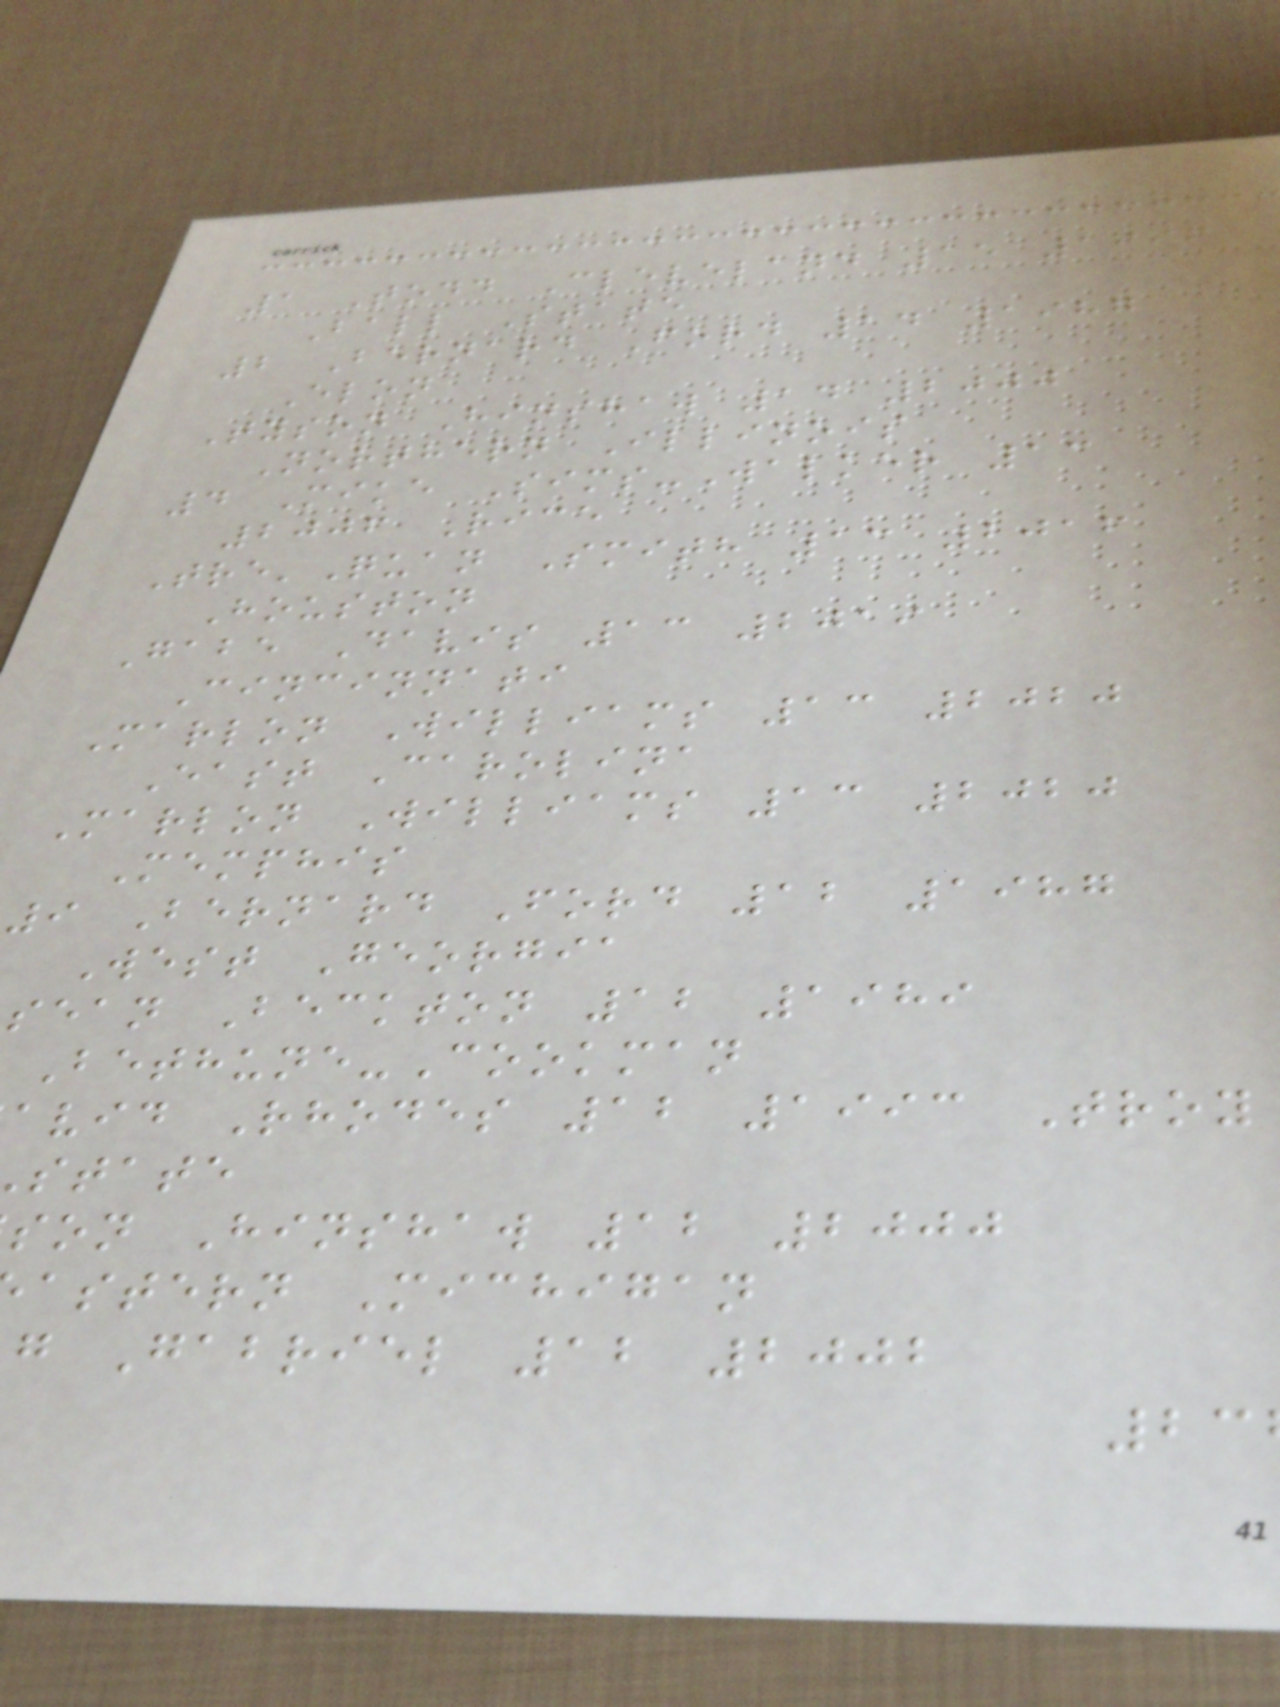1 Todd Cleveland 15 1996
Ball State
2 Bernard Ford 14 1987
Elon
Tyson Hinshaw 14 2000
Northern Illinois
4 Mike Sims-Walker 13
2006 Rice
Tre'Quan Smith 13 2016
Houston
Gabe Davis 13 2019
Cincinnati
Marlon Williams 13 2020
East Carolina
Marlon Williams 13 2020
Memphis
9 Bernard Ford 12 1987
West Georgia
sean Beckton 12 1989
Bethune-Cookman
avid Rhodes 12 1993 Troy
state
son Hinshaw 12 2000
astern Michigan
g Gabriel 12 2002
